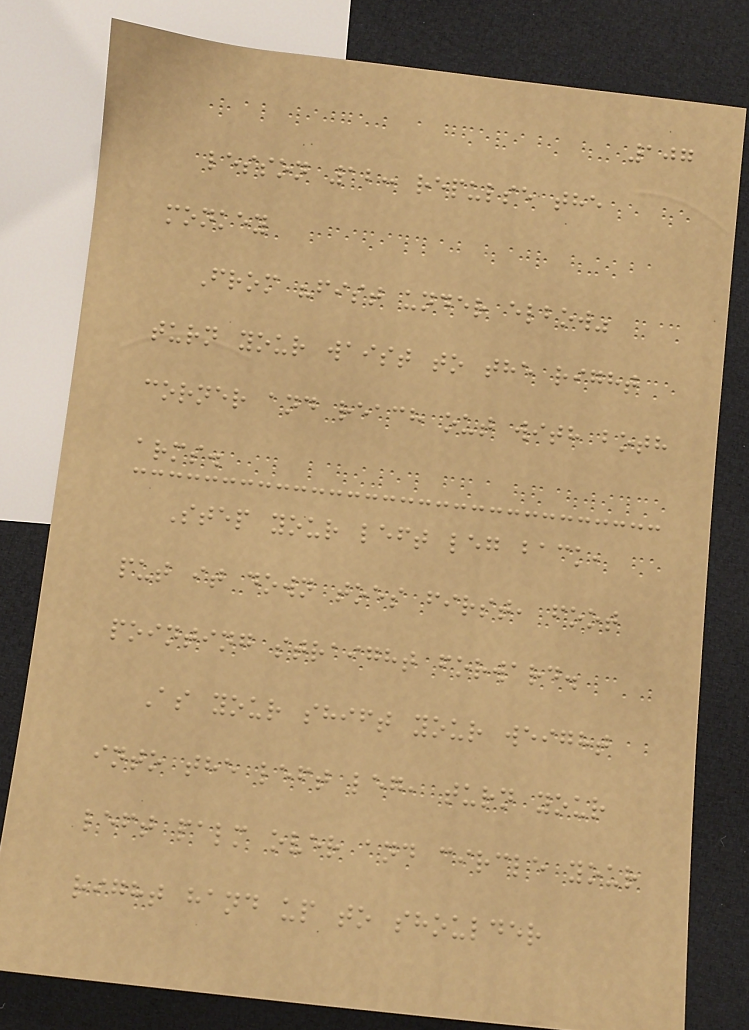107
lesson 12: repulse the
monkey
From "fist under elbow"
turn your waist to the right
corner and reach out with both
arms.
Step your left leg back,
put it down toes first, foot
pointing straight forward.
As your shift your weight
into the left leg, turn your
left palm over and circle your
right hand up to shoulder
